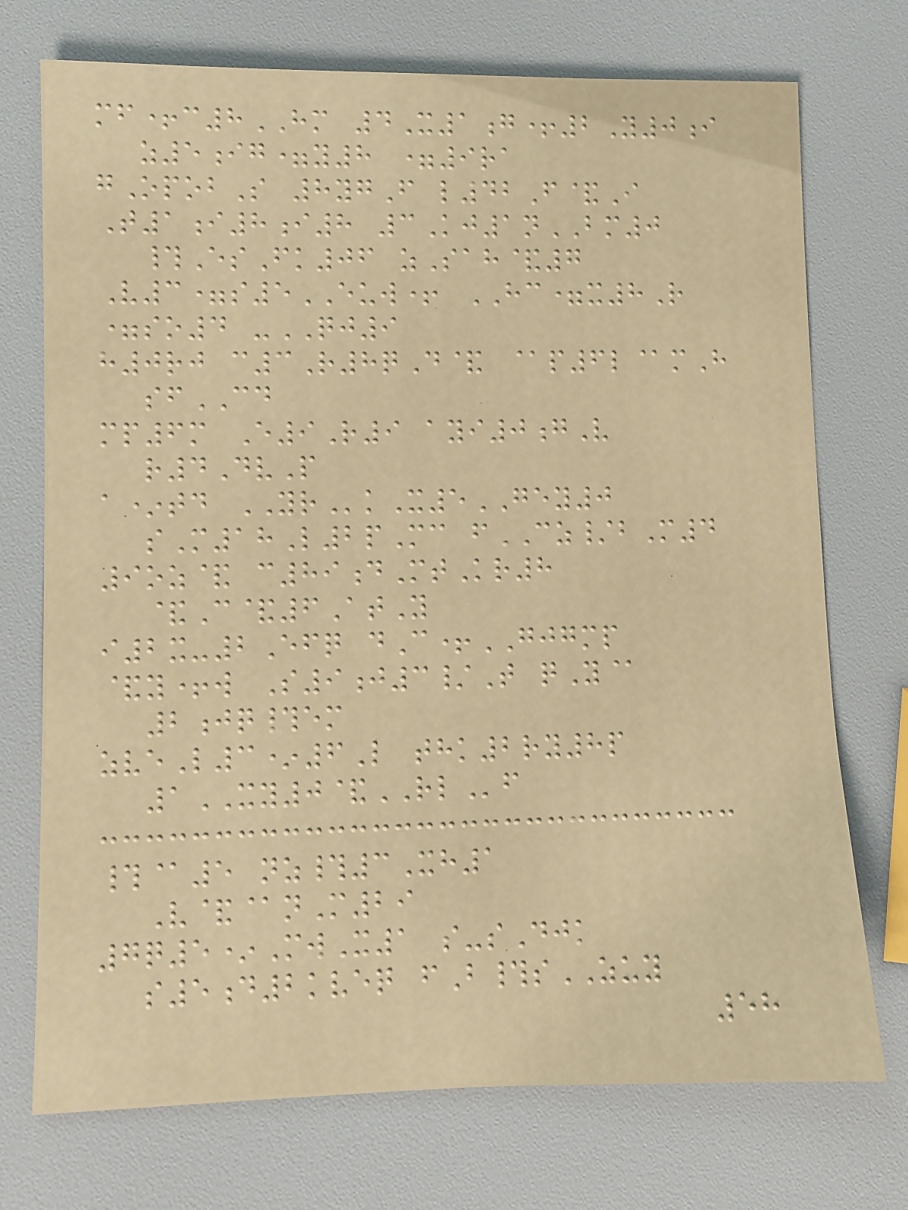mf+c8HM 4X1g+2Y0i
z5ig=y8 =9ra
gOpobS 8ygF l42F&I
T1i8i8 3Kj1nBM0
#EsFk06 zSah&7
V3=s5EUW+ HC=x8R
=so4 -QJ9
h0rj c3R8qD& @p6l@mH
sfCD
mp6m E9R9 ayi0gV
r4DvP
a*td YRkX5GEY0
sM18L2pMc fCZ/bM4
9oz& c89dMtKr8
&C&6AtY
i2x-2Efq dC+GJGMP
&y+w S9j3/T qY@
2jq#em
zveL3*6L thk2ry8p
1XY0&RLf
#@5 nz#3Xh1
V&@nM29
7q5*MwX1 s-sDjk
s5d2kveq fB#sZUY
58
